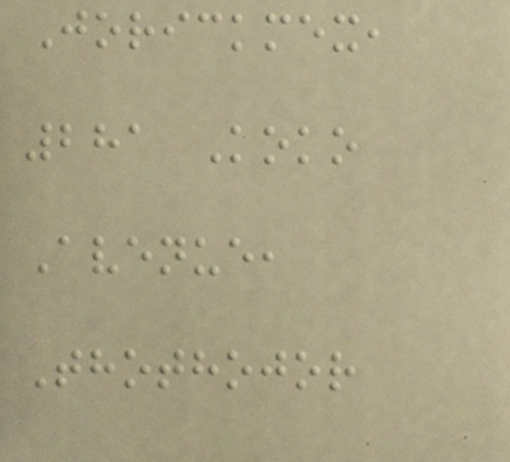Jorickmex,
281 Koko
Avenue,
Thothojor
